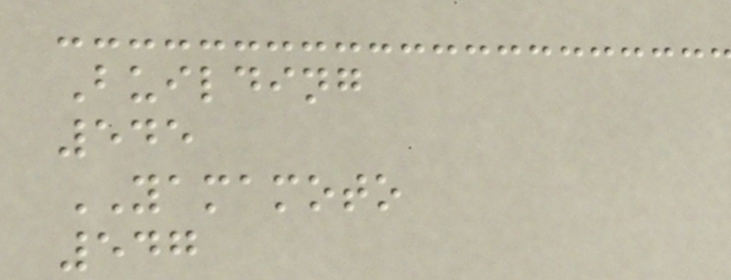Building
545
YAMAMOTO
547
